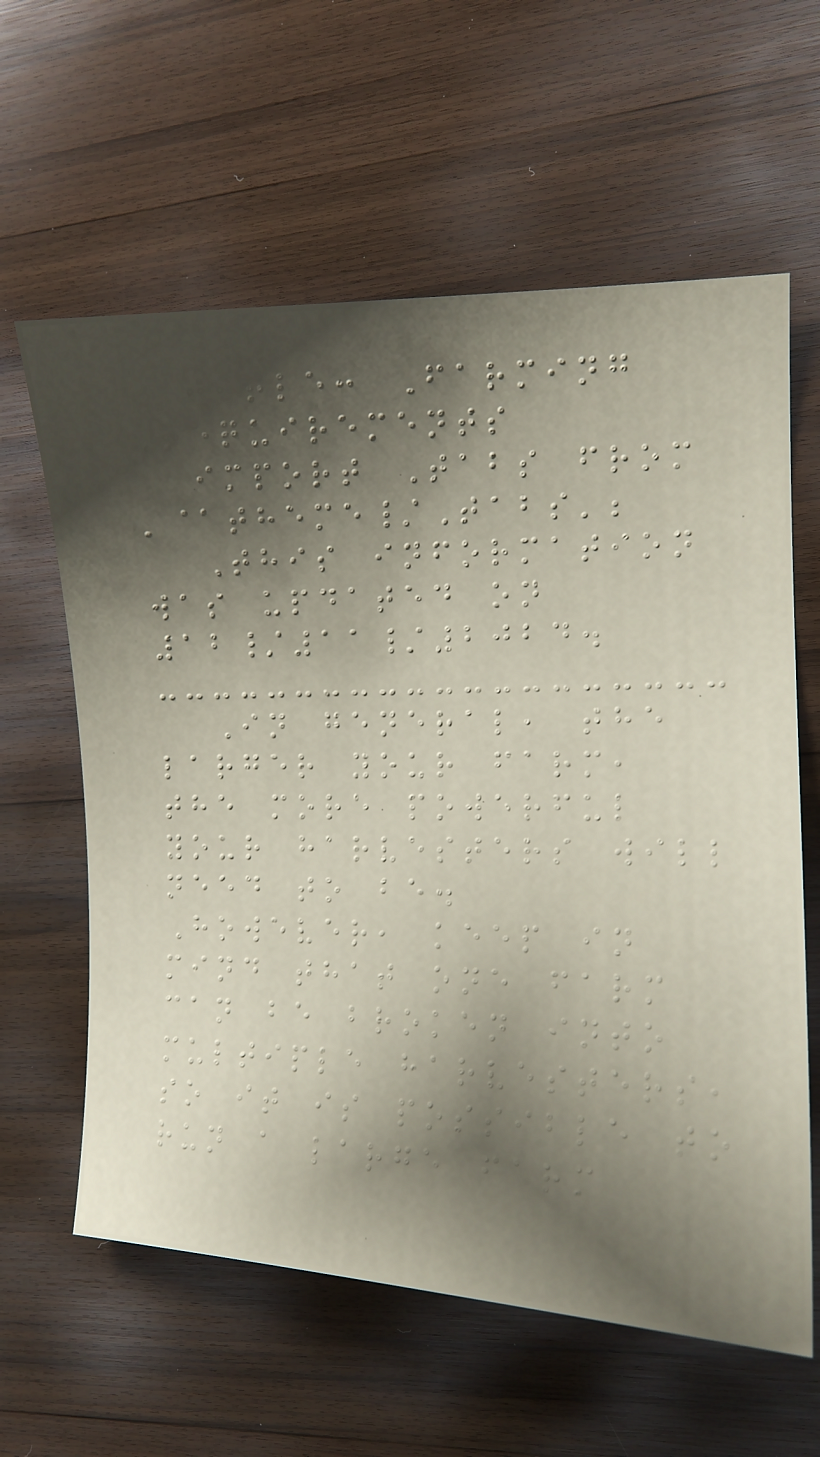title: Farming
Requirements
import Tabs from
'@theme/Tabs';
This information
was updated on
12/11/2024.
In general, the
larger your farm,
the more powerful
your harvesters will
need to be.
However, keep in
mind that one farm
can be broken into
multiple harvesters,
so it is possible to
run a large farm
